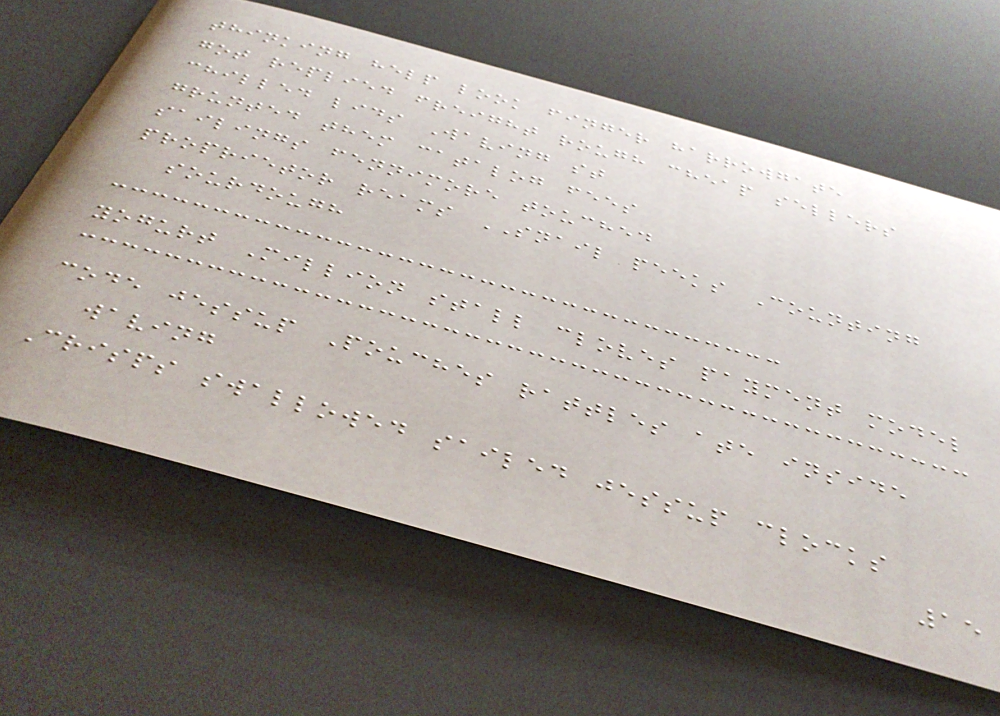thinking help look finger harrowgate
got replied freight rough cheap sellers
chilled lids Waving st
grunted them catalog fees
sailings fennimore touched
proprietor reams SNAIL peeks Counting
sourdough
yogurt Million stall cloves payment model
code jessup Pouches rattles ate inside
waving
Crisps swallowed sailed jessup clocks
15
